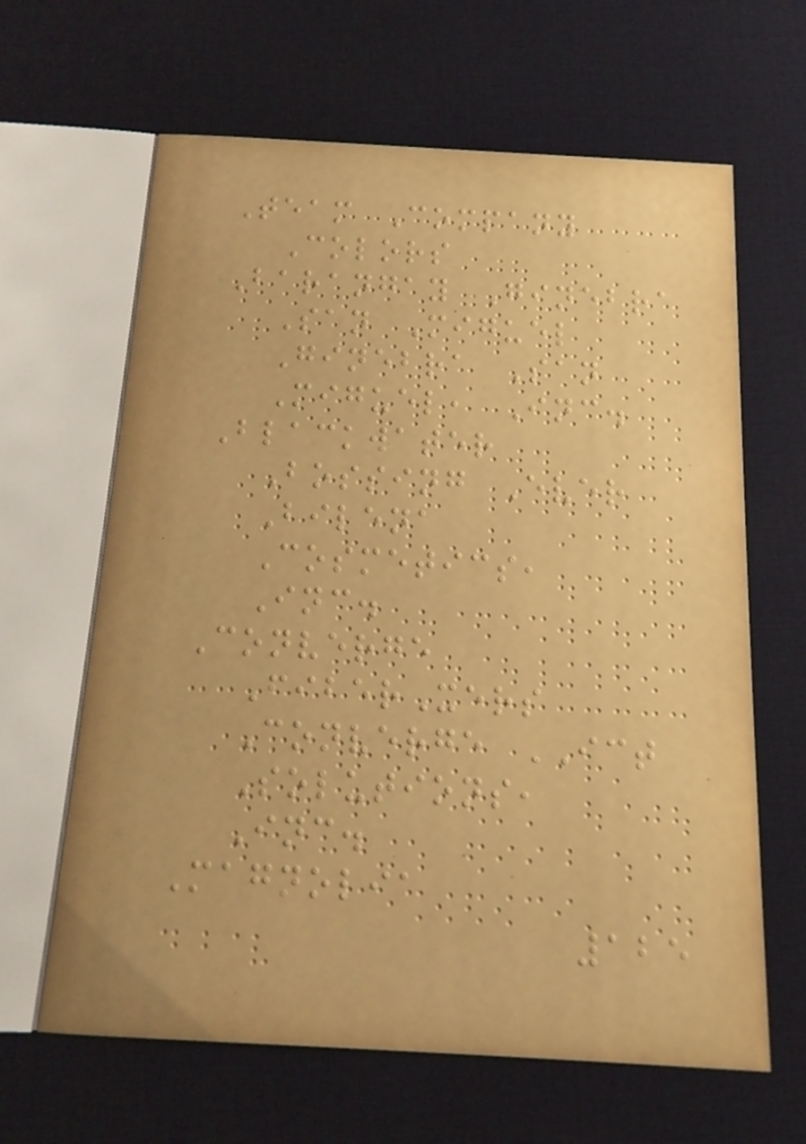Team Company
Colors
Barangay Ginebra
San Miguel
Ginebra San
Miguel, Inc.
Blackwater
Bossing Ever
Bilena
Cosmetics,
Inc.
Converge
FiberXers
Converge ICT
Solutions,
Inc.
Magnolia
125
